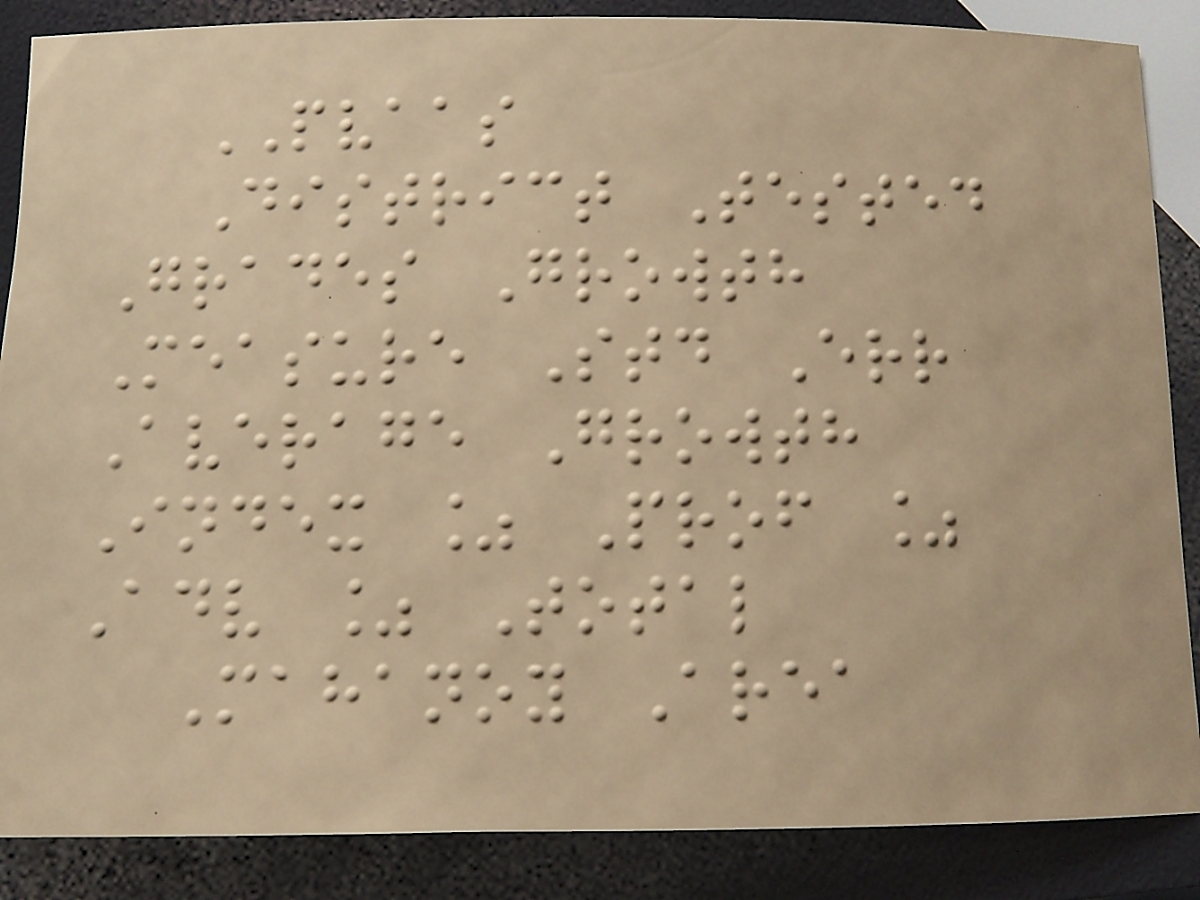PVAAS
District Tested
Grades Growth
Measure Std Err
Average Growth
Index % Prof %
Adv % Total
Mahanoy Area
